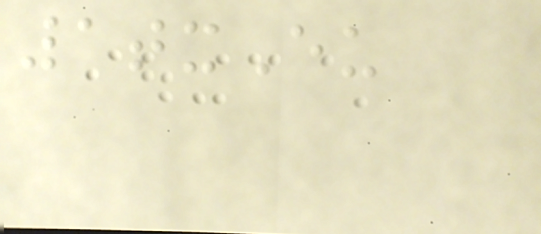1txEu
